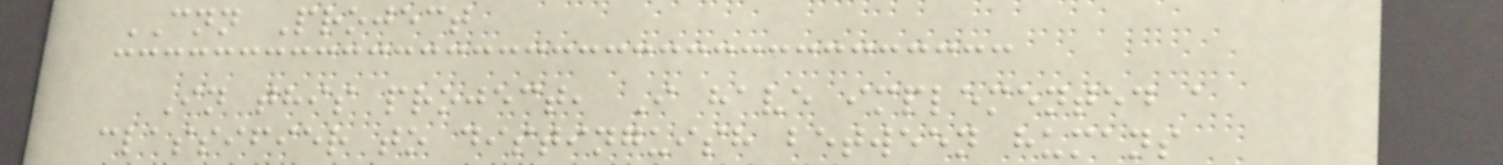CNN Project
In this project, I have implemented a
classifier to distinguish between humans
